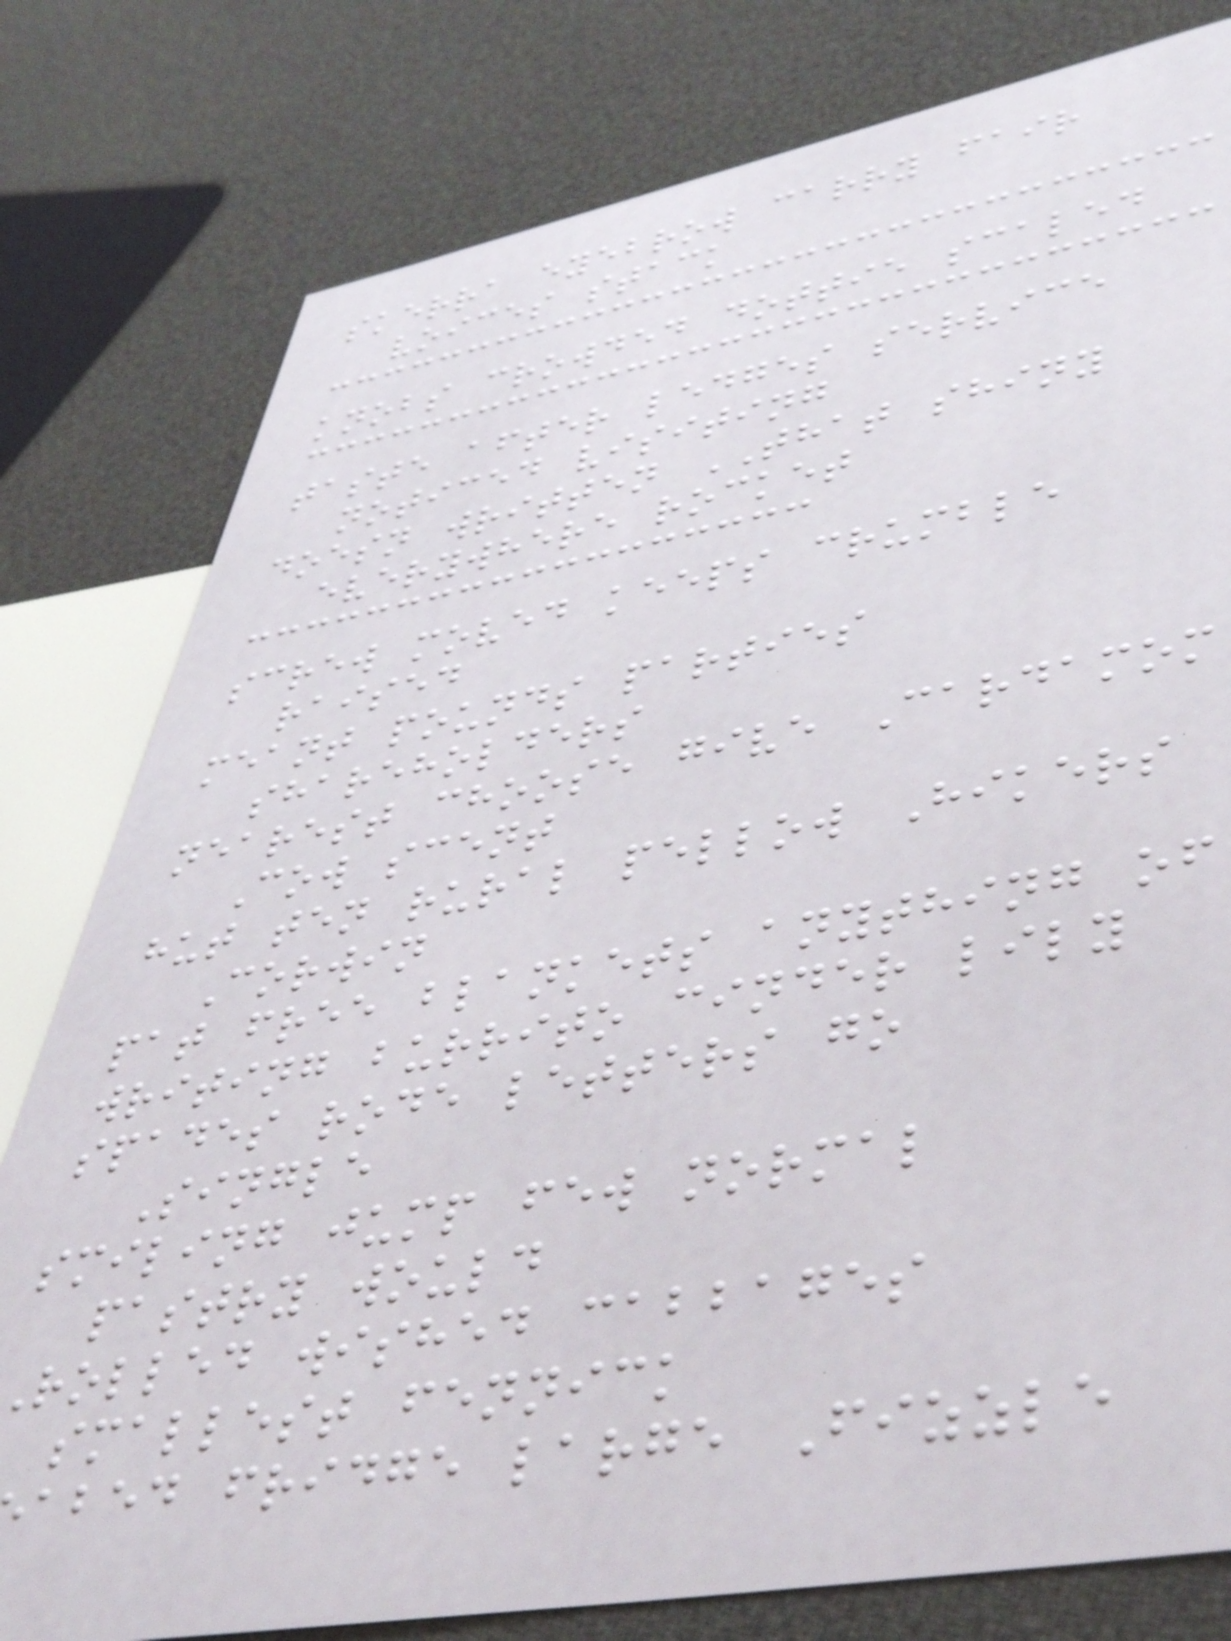skerra eyebrow carry fair
voices stack
knobs crowded dottie scaled
taste after ledges service
noticed visiting
doesn written THAT shiny
everywhere rocket
screw moved keeps crumble
raised
meant pounds parties
shareholders
nearest choose give Cardamom
Cow scent
hut ten rural pellow Hikers
Corwin
pat free blankets anything of
writing burrito cinder lily
spades rode letters go
Single
smiling jump few normal
pastry would
rolled wished cabbages
smallest fennick
abed fridge large Fizzle
